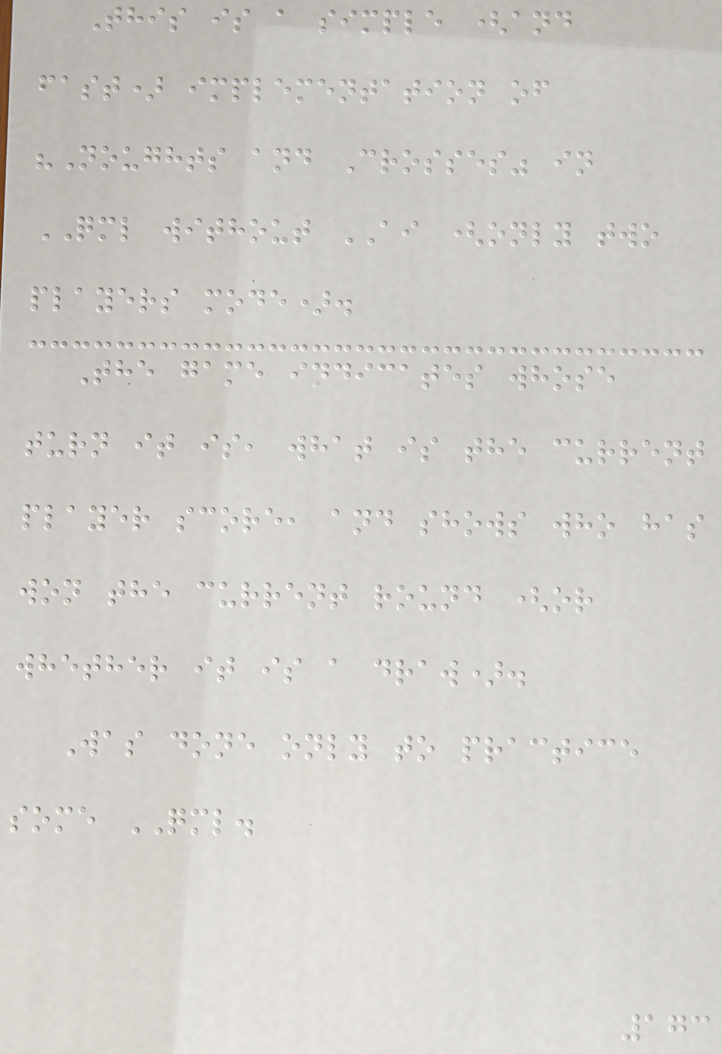This is a simple (and
fast) implementation of
"Noughts and Crosses" in
QML without AI (only two
players mode).
The game indicates whose
turn it is, what is the current
player score, and shows who has
won the current round (or
whether it is a draw).
Was done only to practice
some QML.
173
